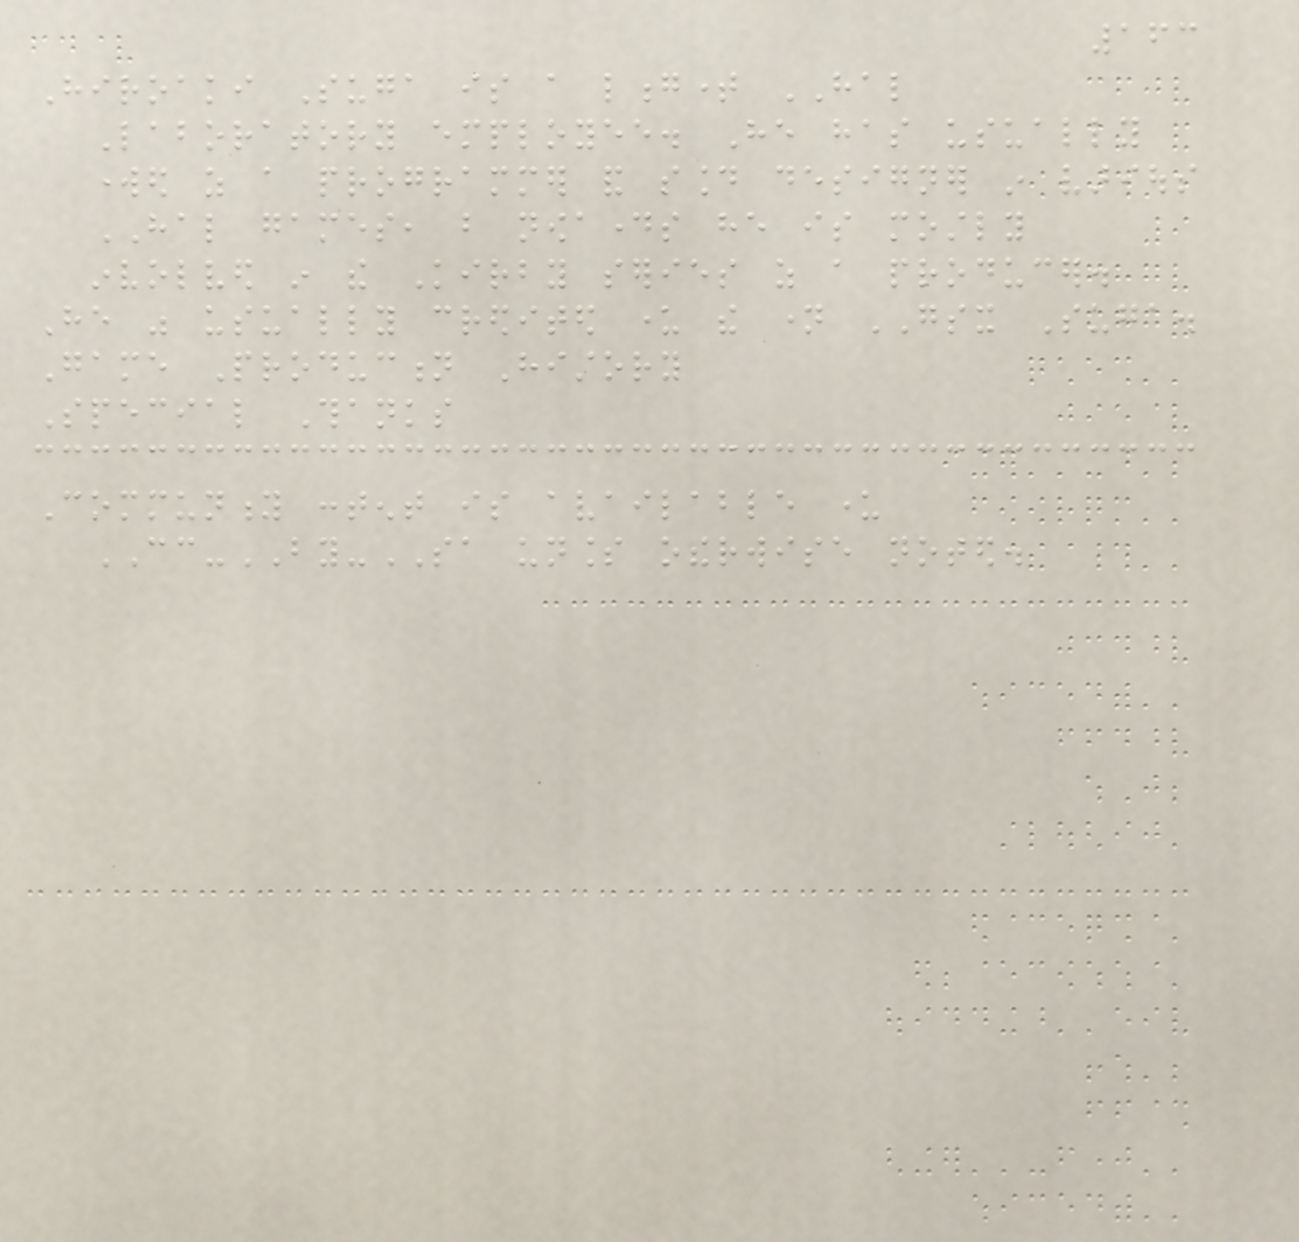163
Hiroaki Suga is a longtime HAL
Laboratory employee. He has usually
worked as a programmer and sound designer in various
HAL games, but nowadays he is mostly
involved in the Kirby series as a producer.
He was usually credited under the name GSX Suga.
Game Production History
Special Thanks
Community content is available under
CC-BY-SA unless otherwise noted.
